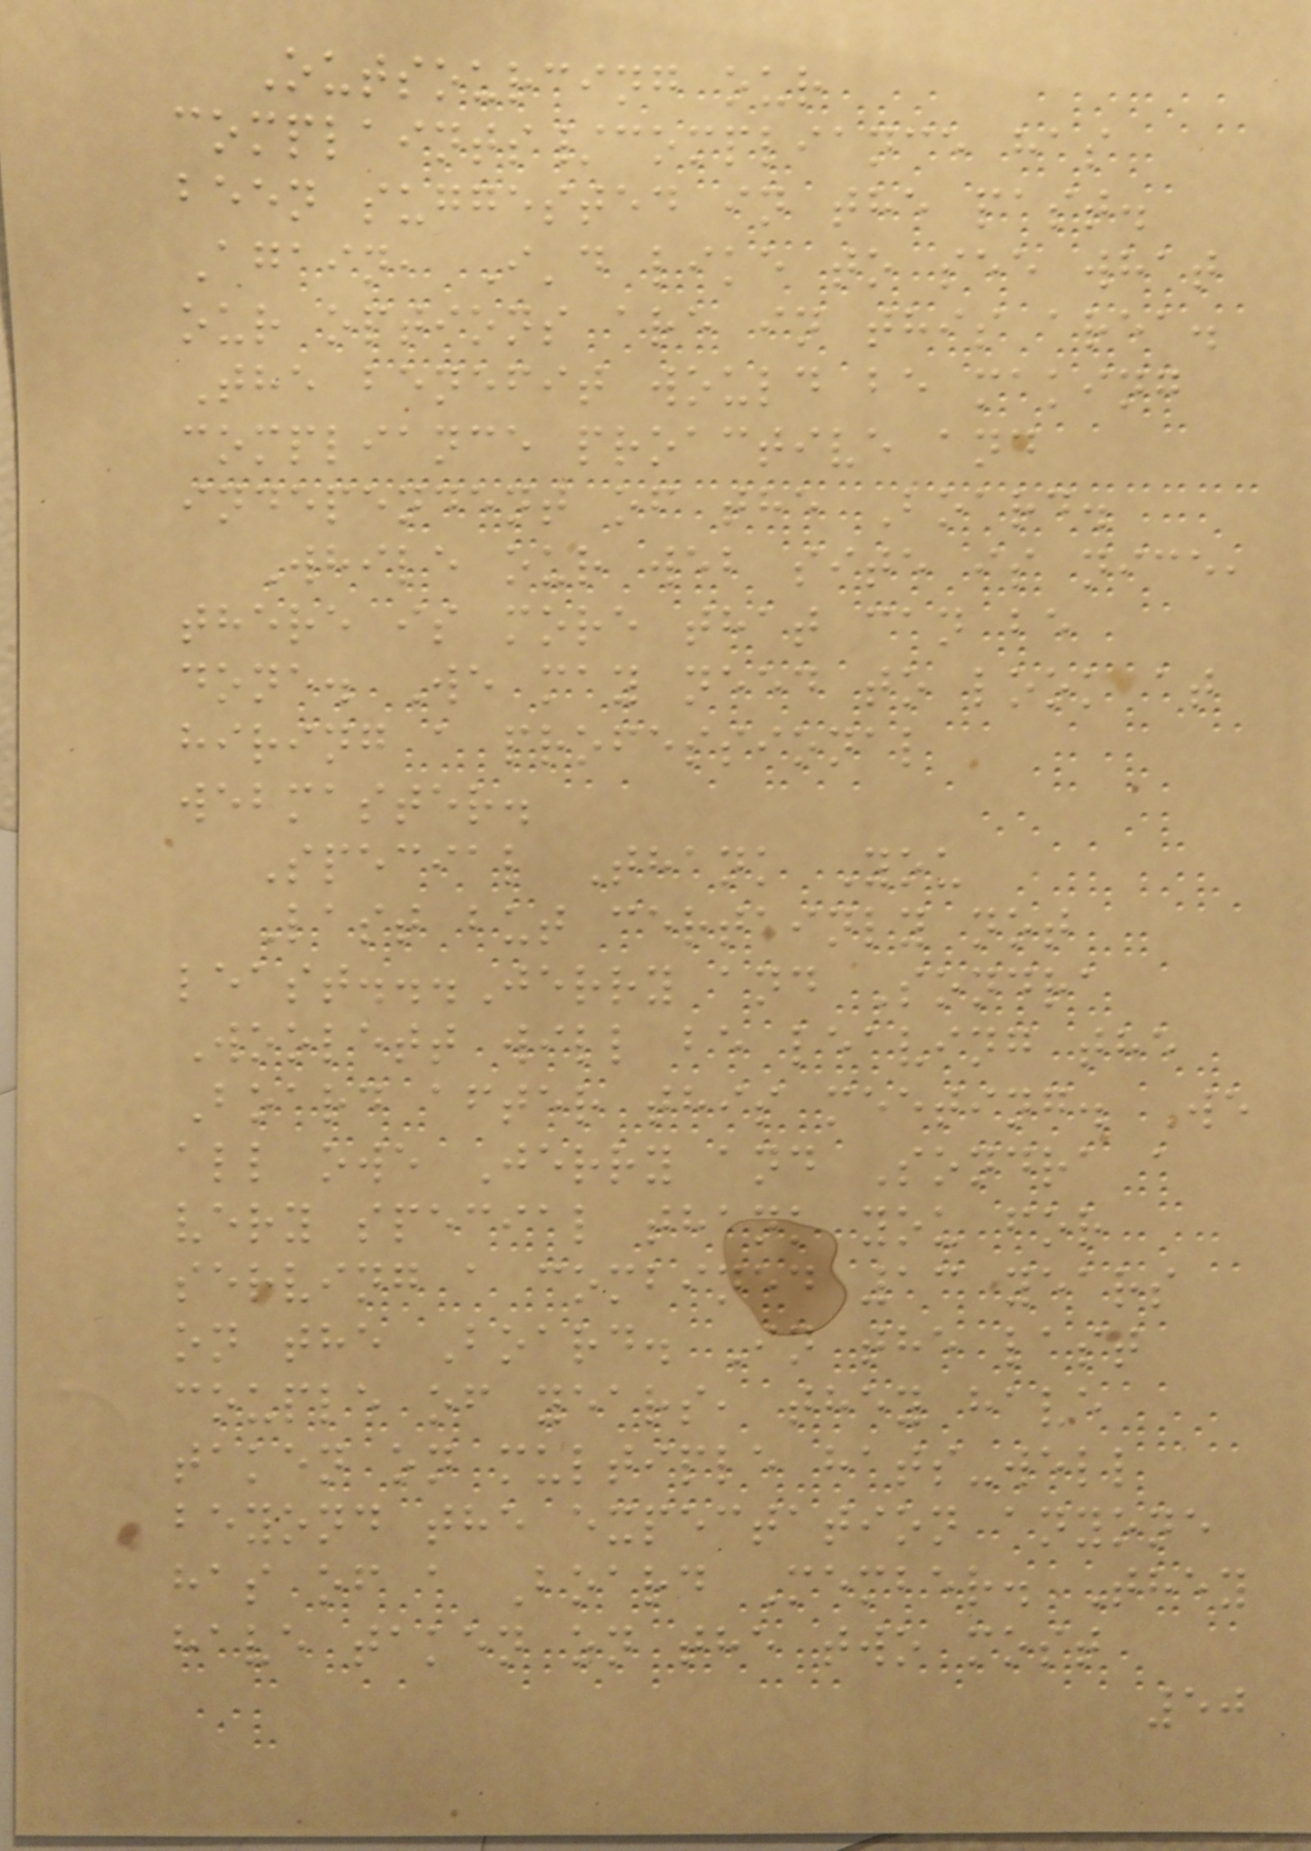Outsourcing our
complaints/compliance has
been suggested in the past.
Again, I'd like to see what
our options are in this area.
The benefit would be making
compliance proactive and
independent of the Board.
While our web site is nice,
there is more that can be
done. We may need to look at
hiring a professional
webmaster.
Special Thank You
Last but certainly not
least...Jerry and Sondra
Woolett will be leaving the
Board after this meeting. We
all owe Jerry and Sondra a
very special thank you for
serving a combined 13 years
on the Board. In the last
couple of years, they have
taken on multiple hats-well
beyond the expectation anyone
has of a Board Member. They
have taken on the two most
50
